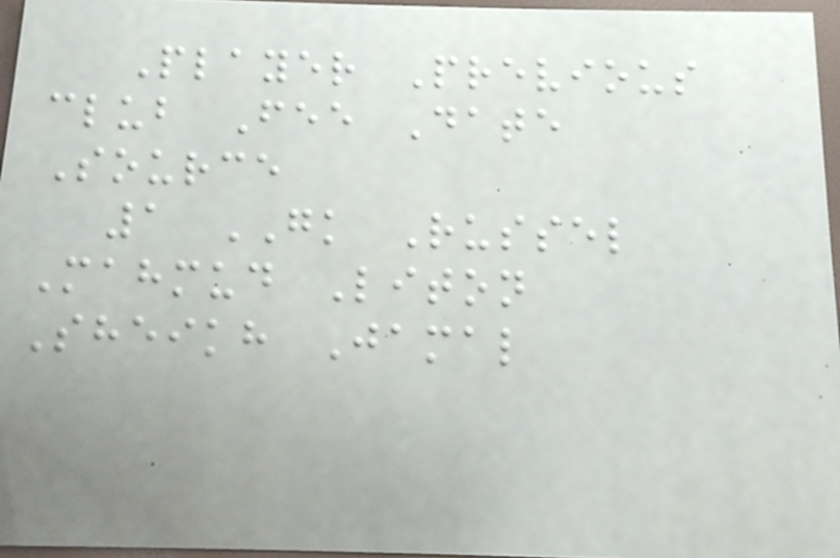Player Previous
club Fee Date
Source
1 GK Russel
Mahmud Liton
Sheikh Jamal
